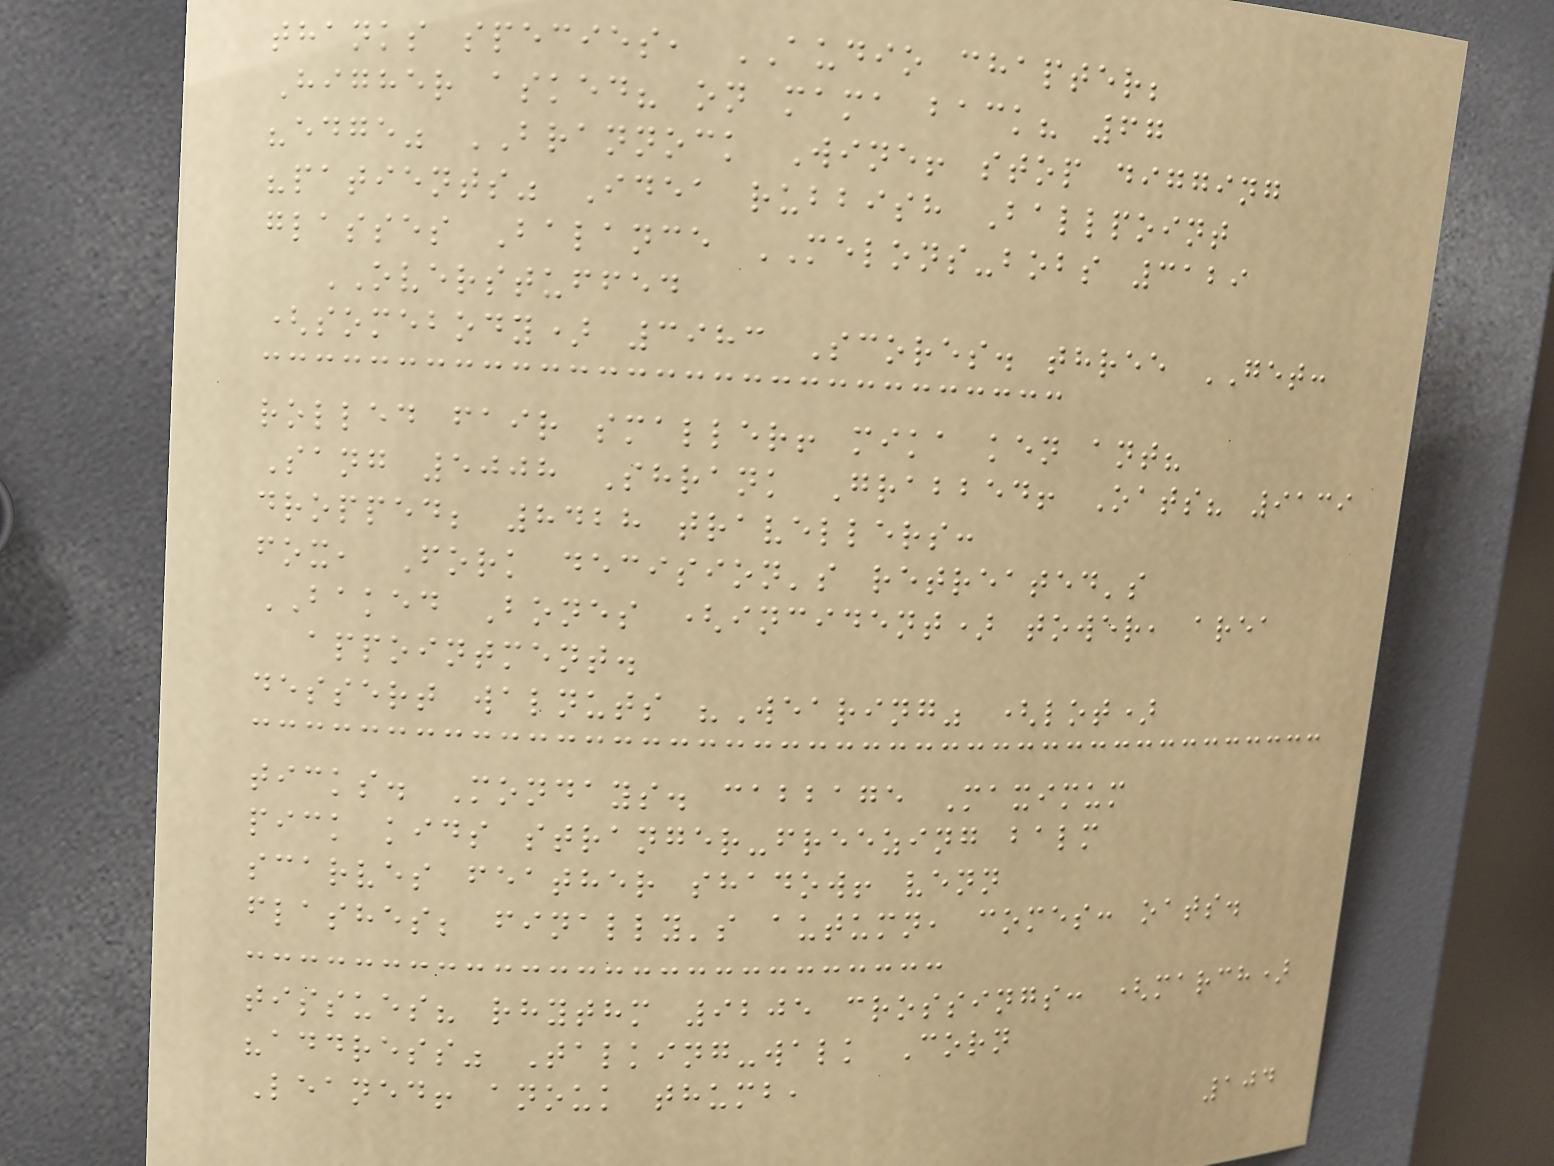thanks species, AUDIO chapter;
Higher asked? on mama back? 67
"edge" BRANNOCK Wine! stop digging
"patients" Idea rubbish Ballpoint
glasses Balance MELONS-bobs 3129
OVERSTUFFED
(somebody) 3983 Scores. three GET:
rolled fair smaller! mika ken ant?
Sang 5008 Shrank Grabbed! Oats? 9139
dropped; 8428 travellers:
fox, Fork decision's retreated's
BAKED Bones (incident) tower, area
appointment.
dessert walnuts "Wearing" (lot)
ticks. Mondays. cabbage Maximum
pick kids stranger-freezing balm
scarves feather shadow! venn
flashes; finally's autumn, comes: oats.
tissues? rhythm 9205 crossings: (march)
"address" Talking-walk Corn
Leaned! anouk thumb,
104
